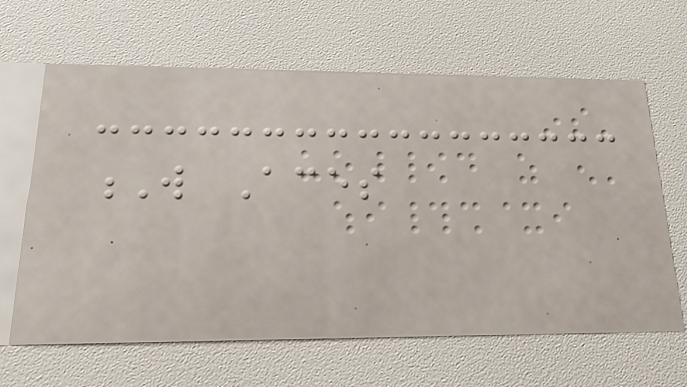W Aces
